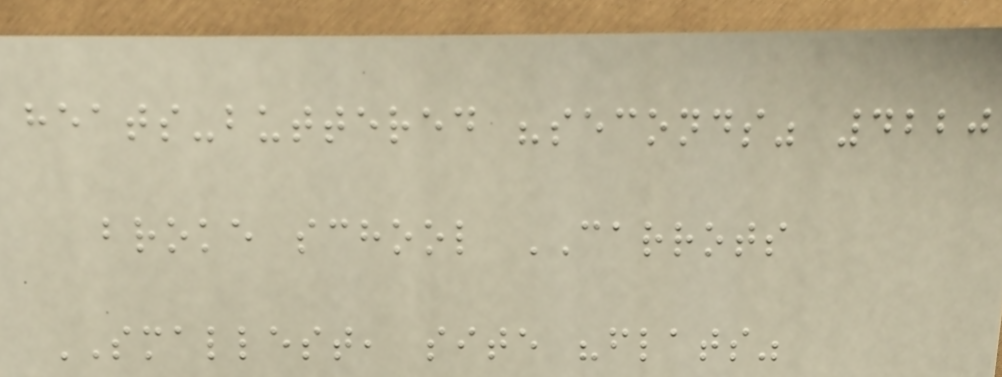heats-buttered "seconds" 4220
broke school CARROTS
SMALLEST, site "flats"
